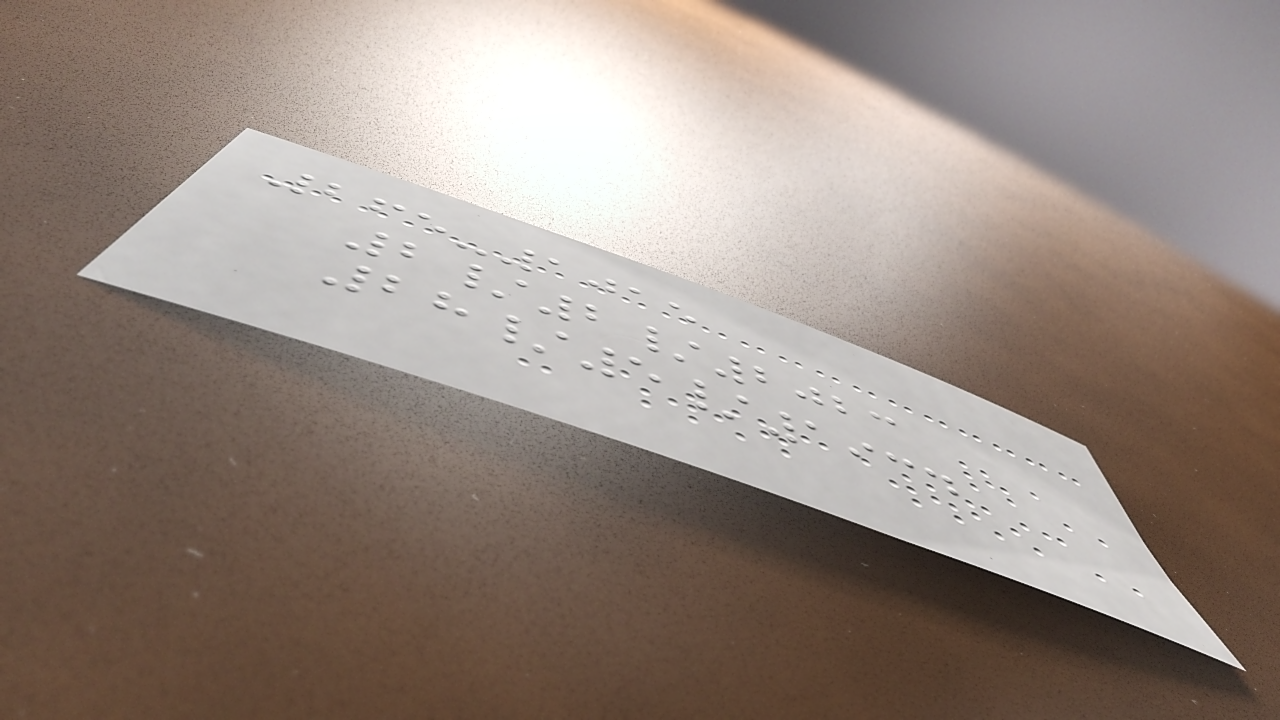265-1015
2/2/2023
28/5/1934
